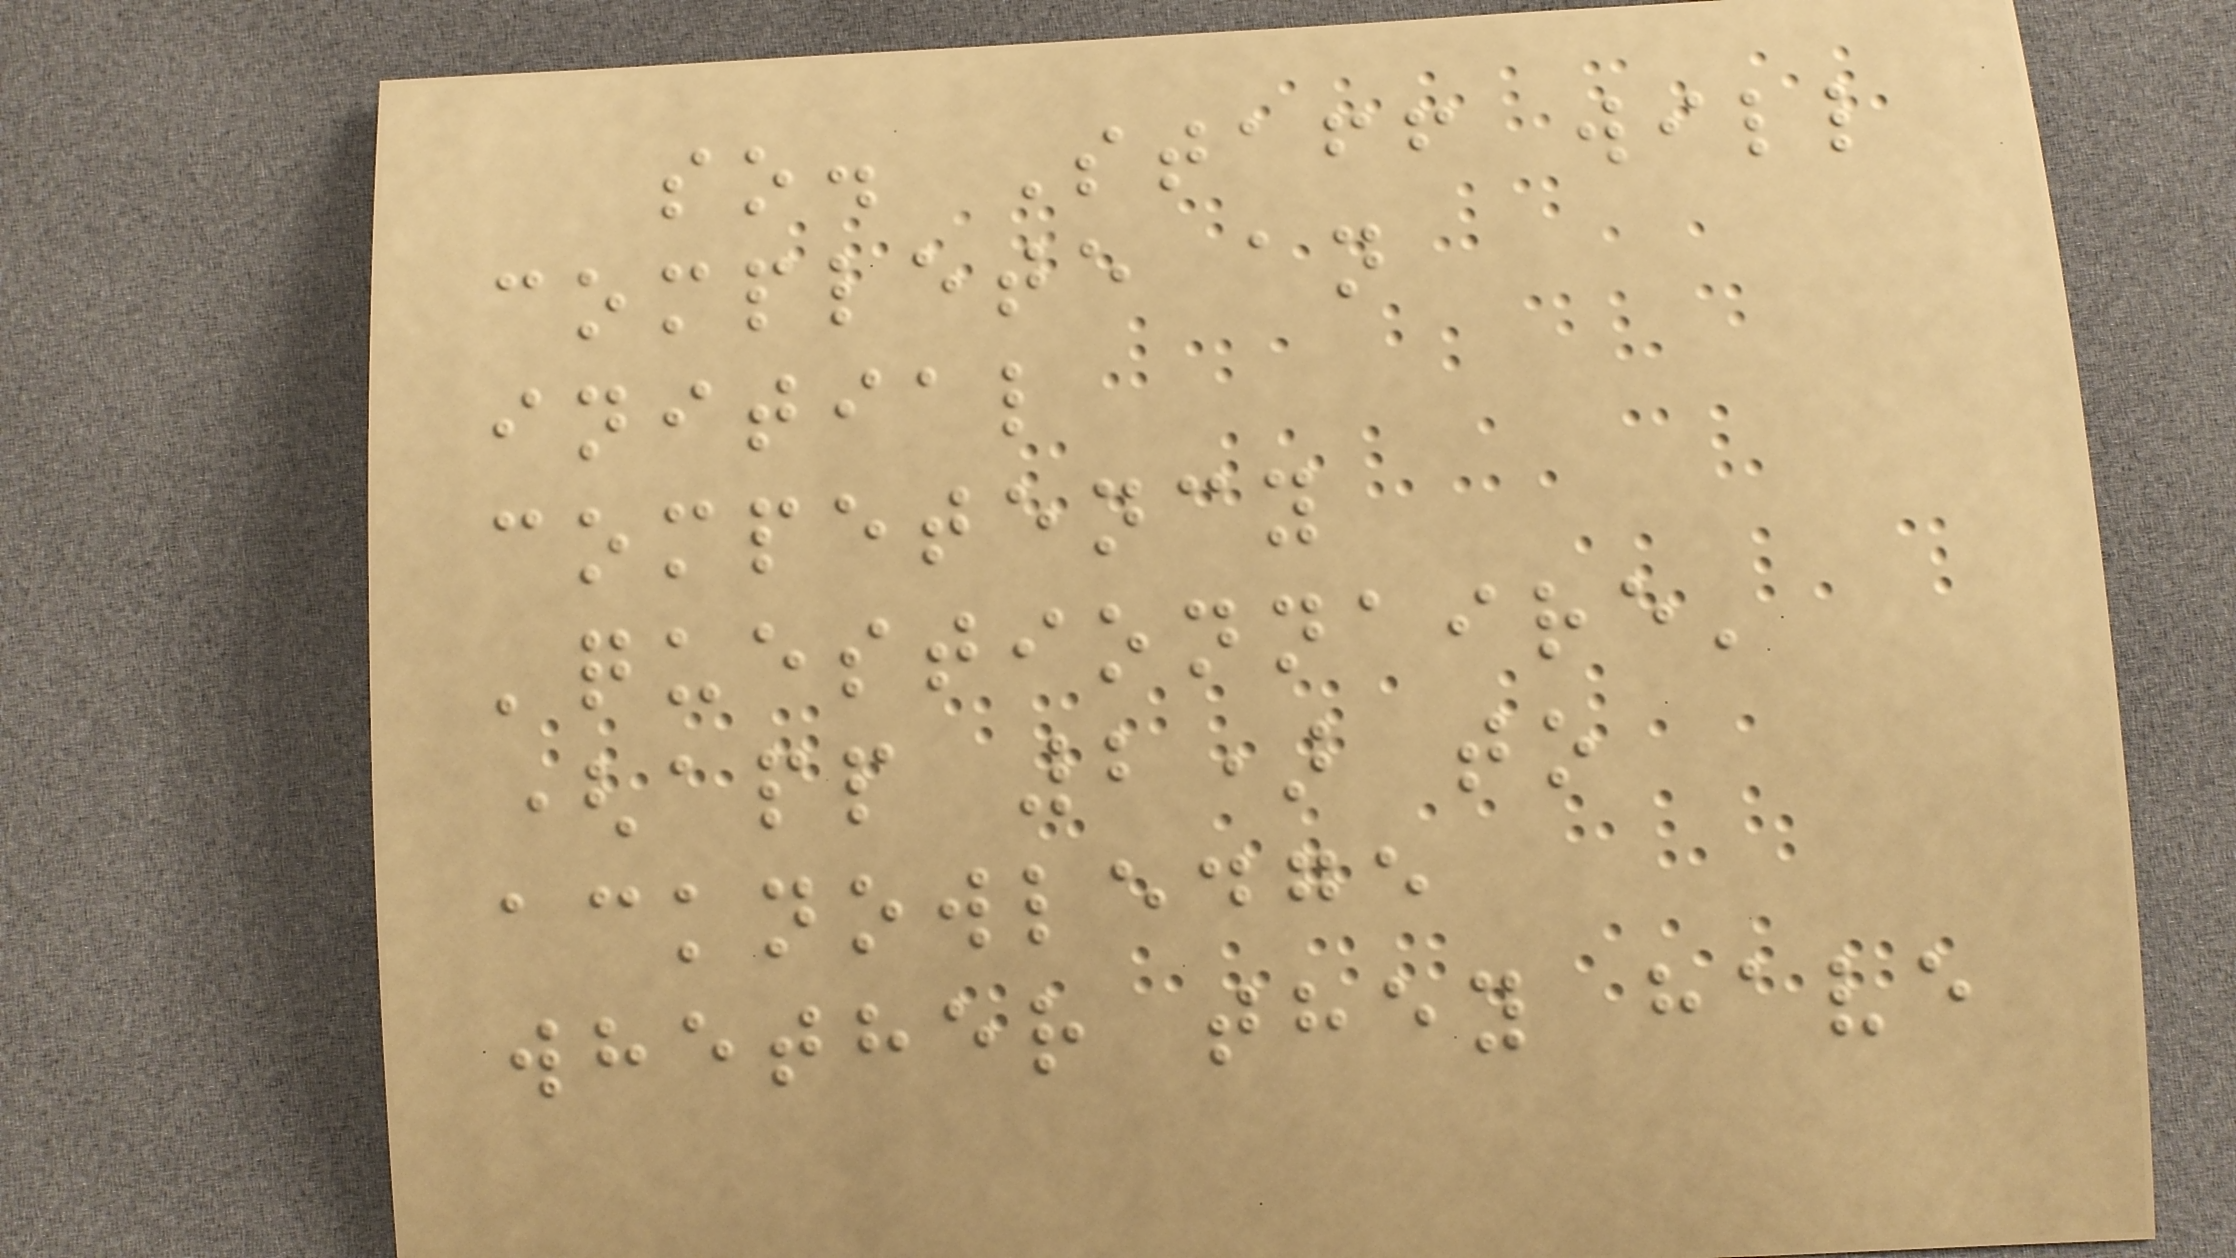so. Staff will
complete an
initial
competency
'questionnaire'
(app 2) to
acknowledge
whether they have
